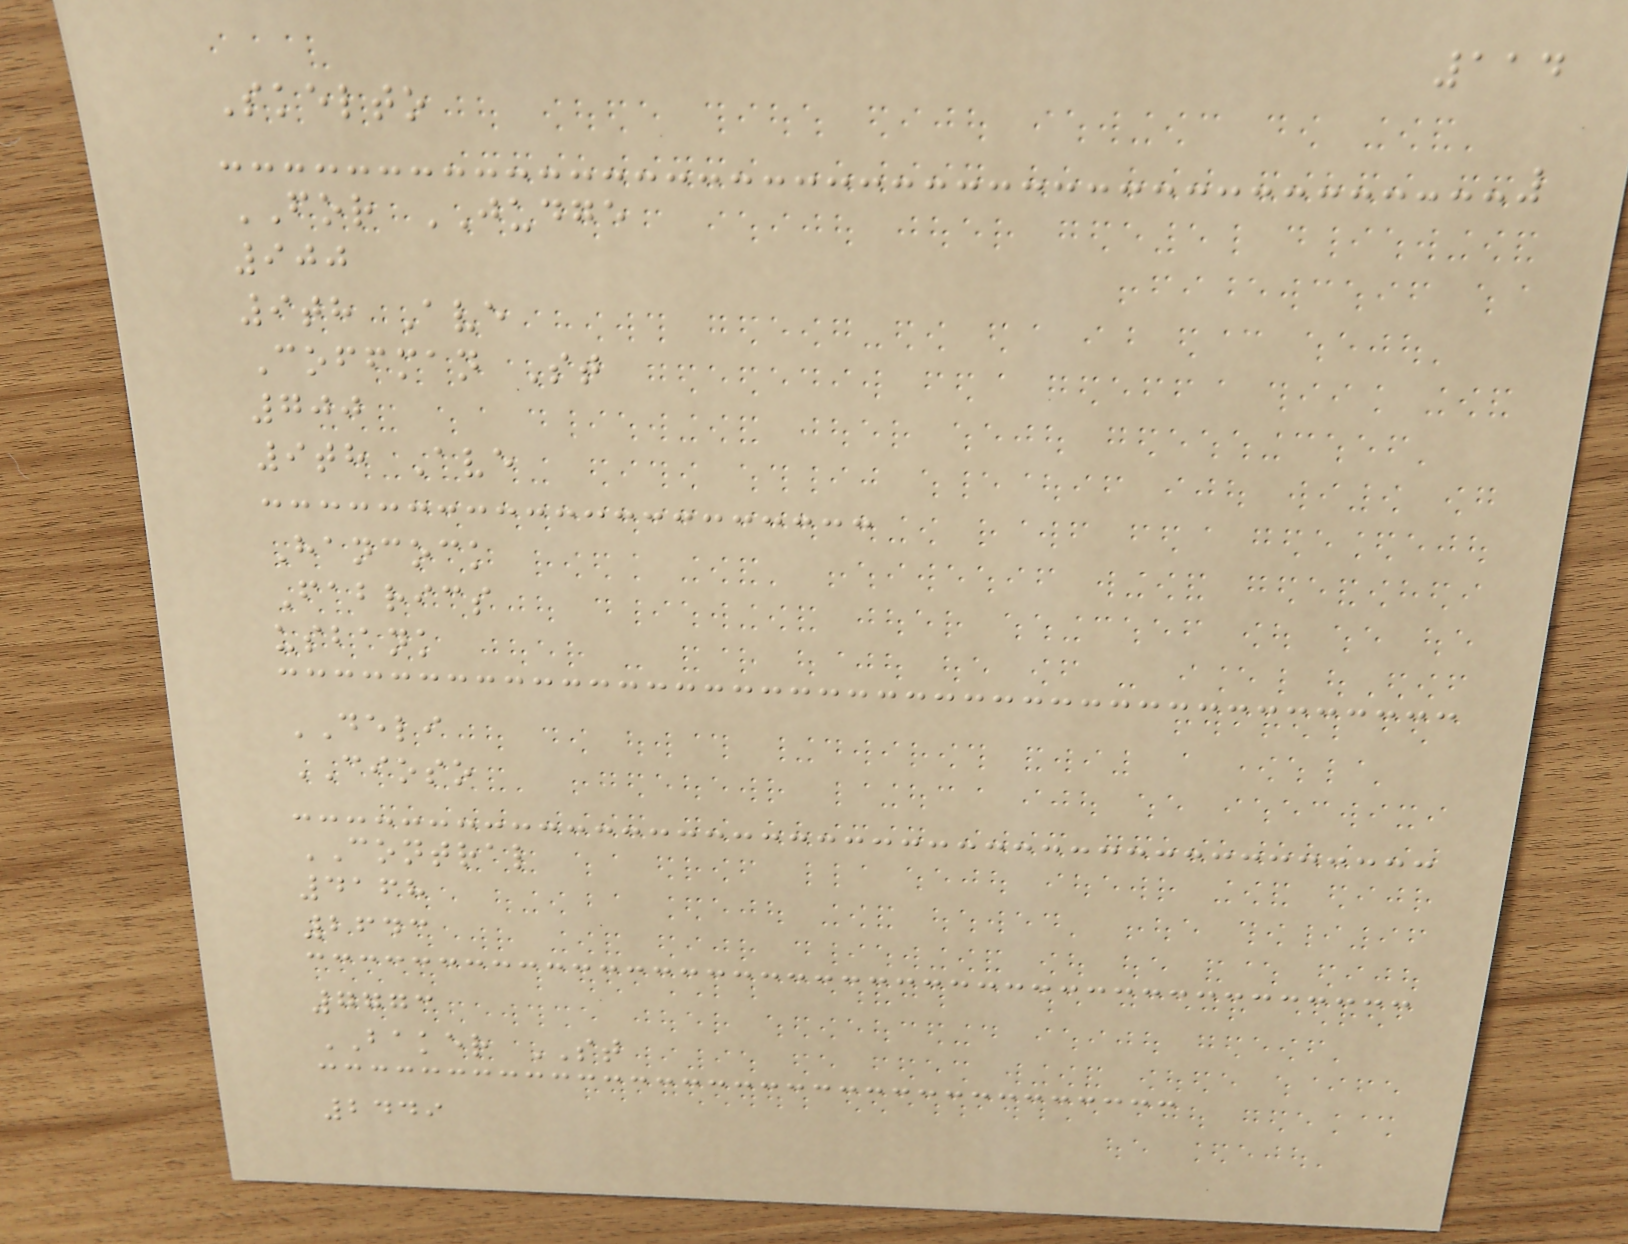114
Skelto
FOR JUDGE
900
9th Ave
Coffman St
700
9th Ave
Hancock
Fabrics
usbank
DELI
CIOSO
CONTRAL
4168
2643
7773
BAKER ST
2449
